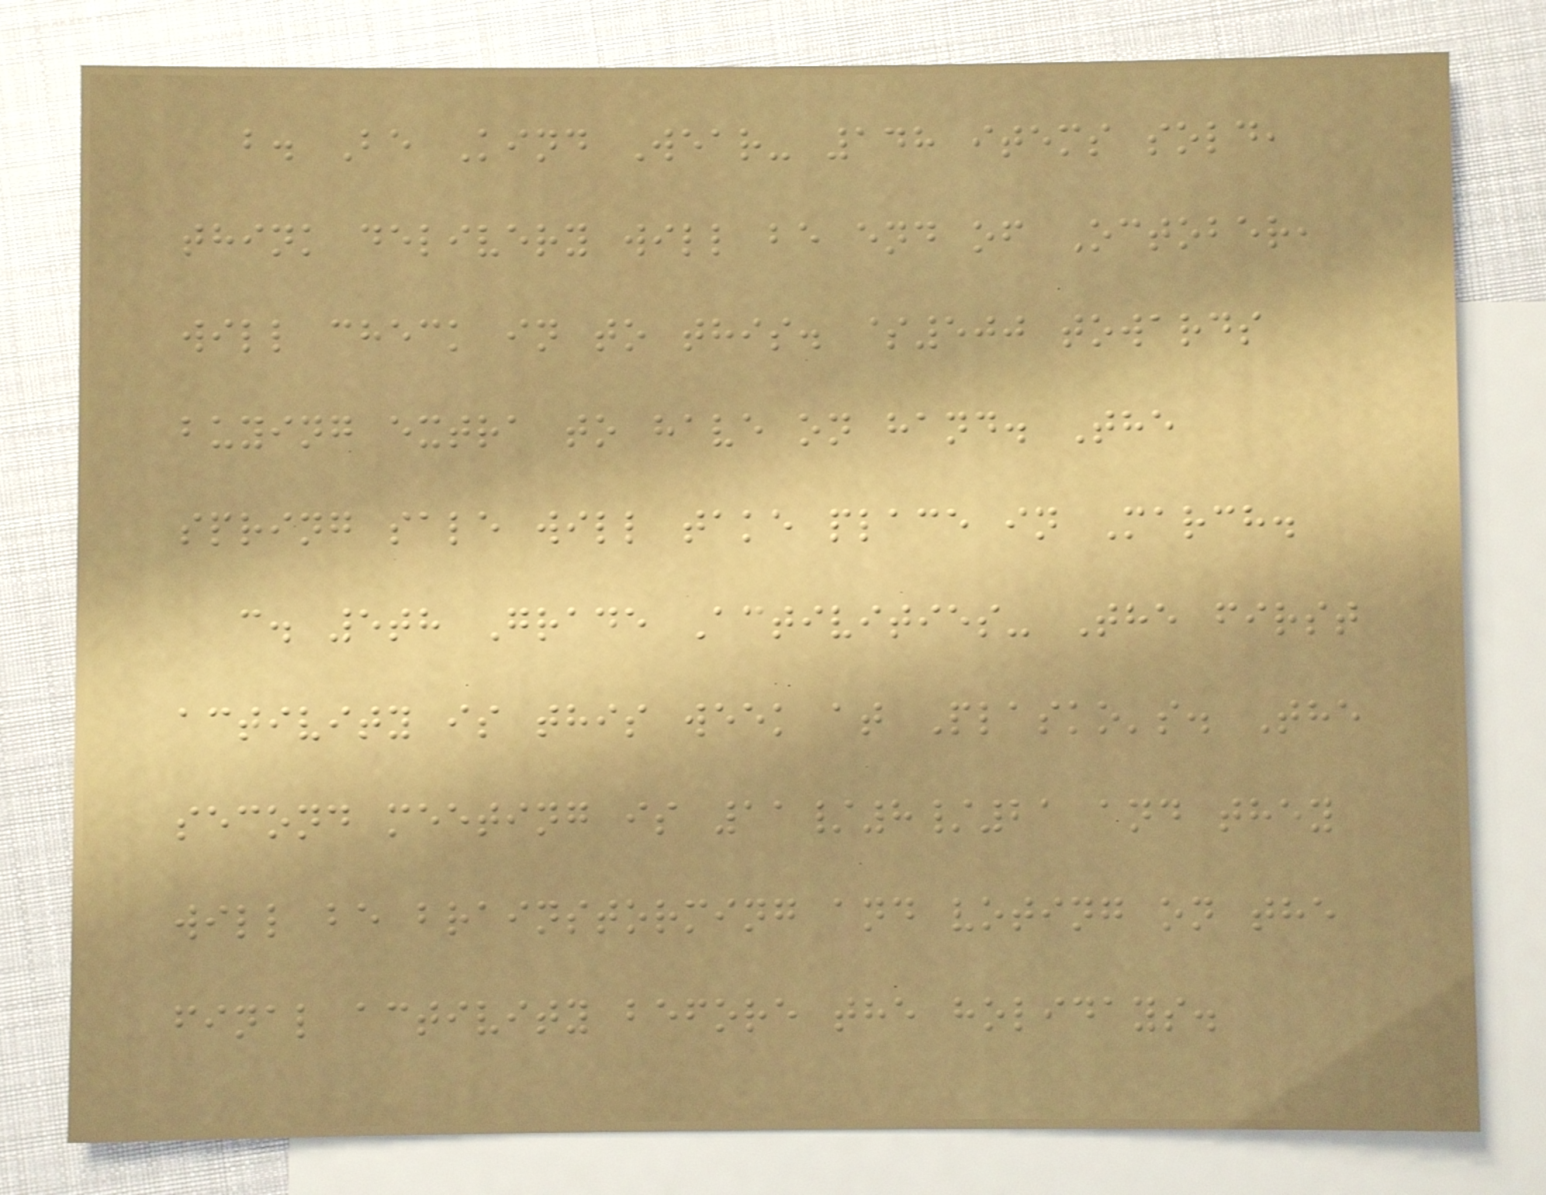b. Be Kind Wear- 148 items sold,
think delivery will be end of October,
will check in to this. $500 towards
buying extra to have on hand. The
spring sale will take place in March.
c. 5th Grade Activities- The first
activity is this week at Plasko's. The
second meeting is 11/8/21 and they
will be brainstorming and voting on the
final activity before the holidays.
